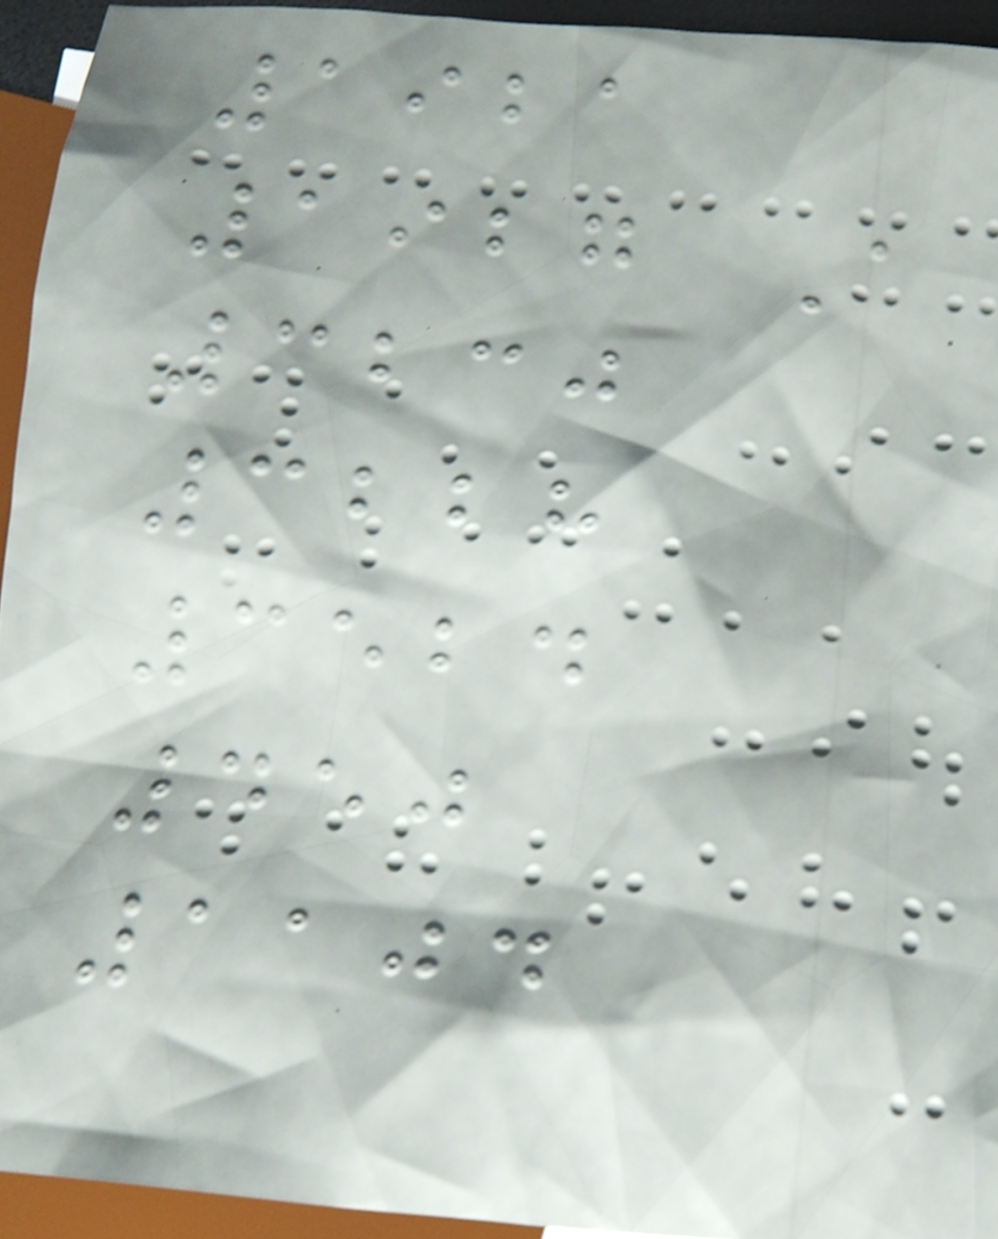1921
1927 A
3230
3228
3524
450
1104
